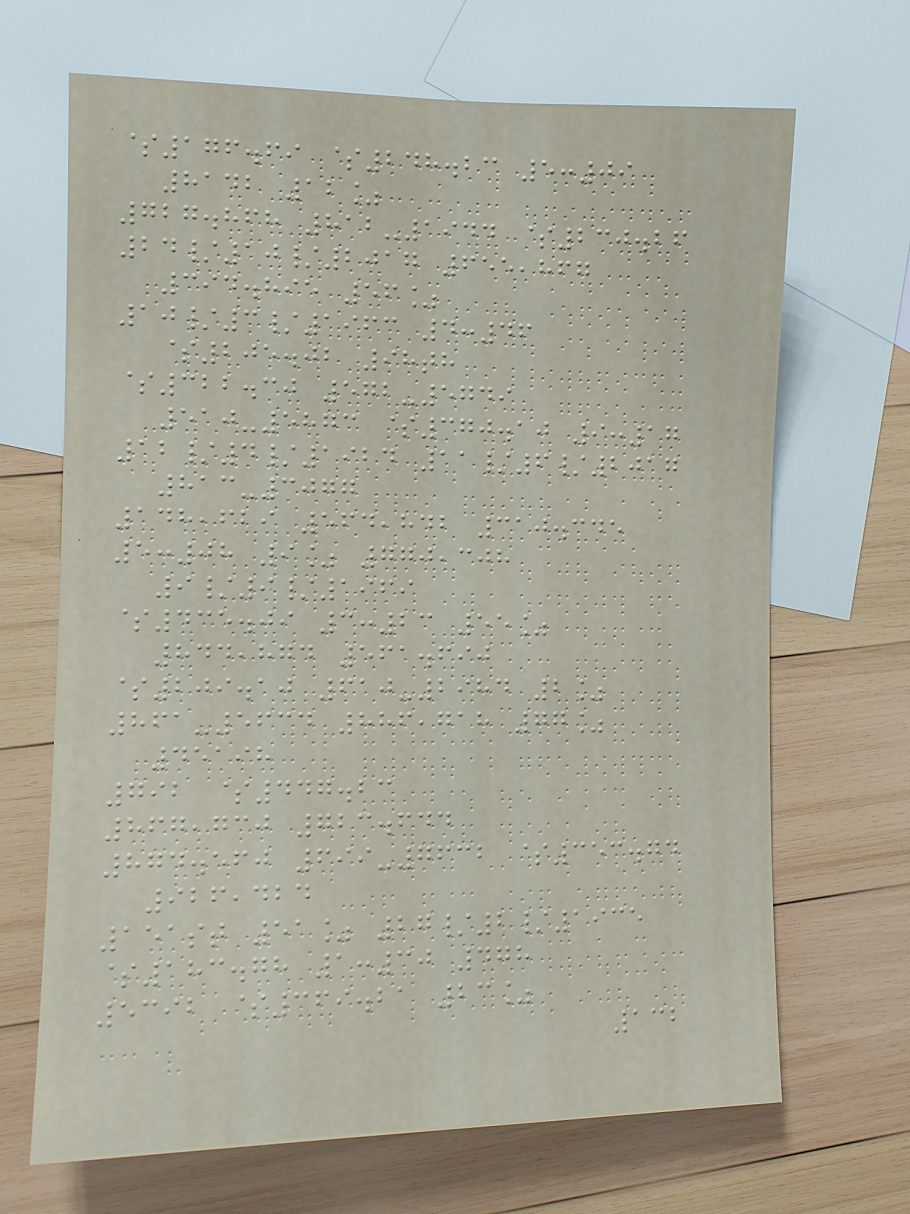$176.69 $248.23 5:09
8142 12%
727.868 812-1944 $230.26
24/10/2017 655,867
394.895 56%
10/3/1963 4:46
$205.02 98th
$322.30 572-5749
510-5873 $370.10 9:17
12/4/1924 11/6/2017
813-3077
148,629 564,842 310.345
5:08 9% 770,308
9/9/1969
$435.09 3:23 55%
844,874 561.690
$209.10 610-2984 2%
861-5634 886,718 77%
45198
792 $447.23
867,730 723.644
874.560 699-7632 $353.74
926,424
151st 51% 27/2/1935
$183.78 1:30 478
5392 $369.21 23%
132
